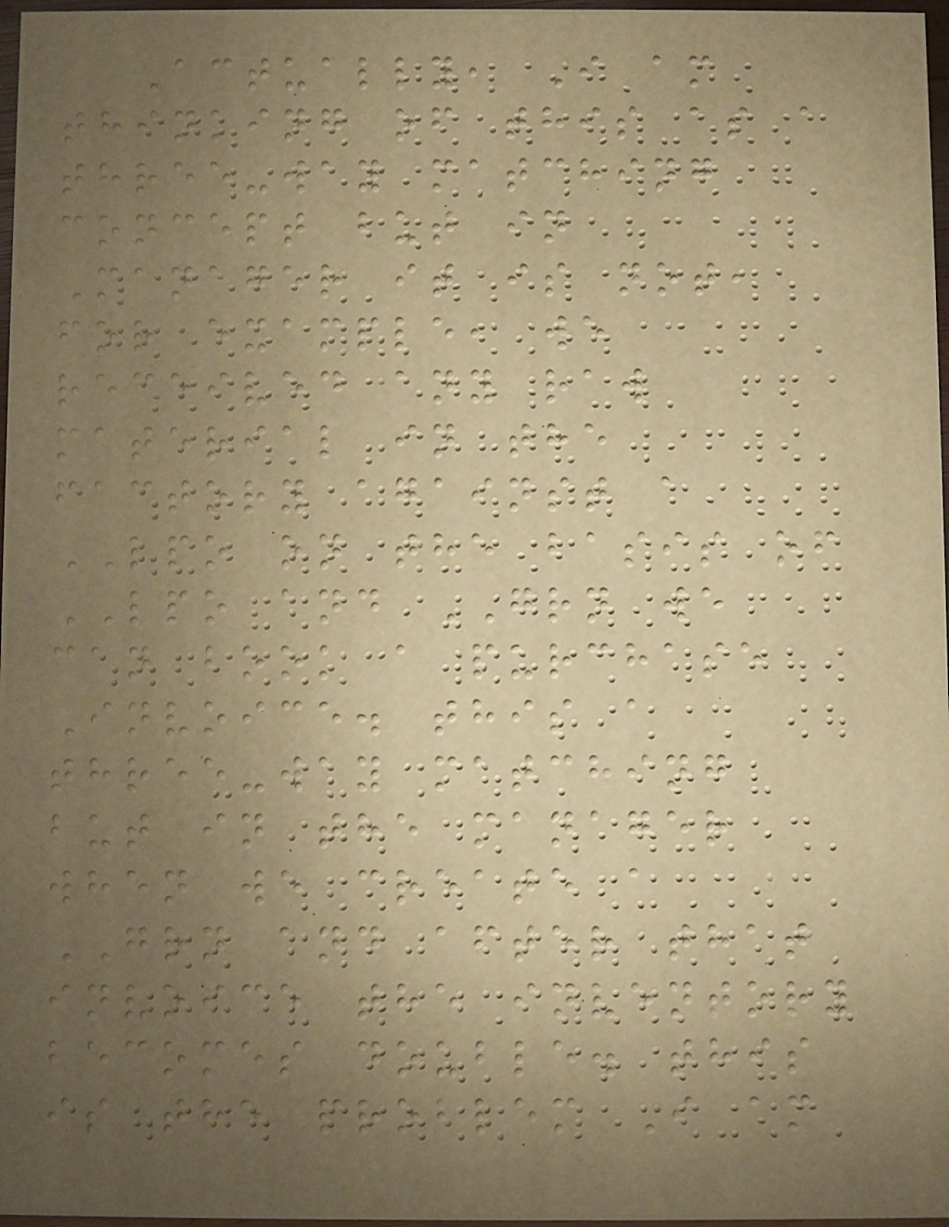Actually, I am
thinking of this as a
three-way matching
concept but in
Manager it is not,
for example, we
received any raw
material in the
factory against a
LPO on the basis of
LPO and GRN we
can book a purchase
Invoice. this a
three-way matching
but in the manager
when we create a
GRN and after that
invoice the inventory
becomes double. this
is the problem I am
